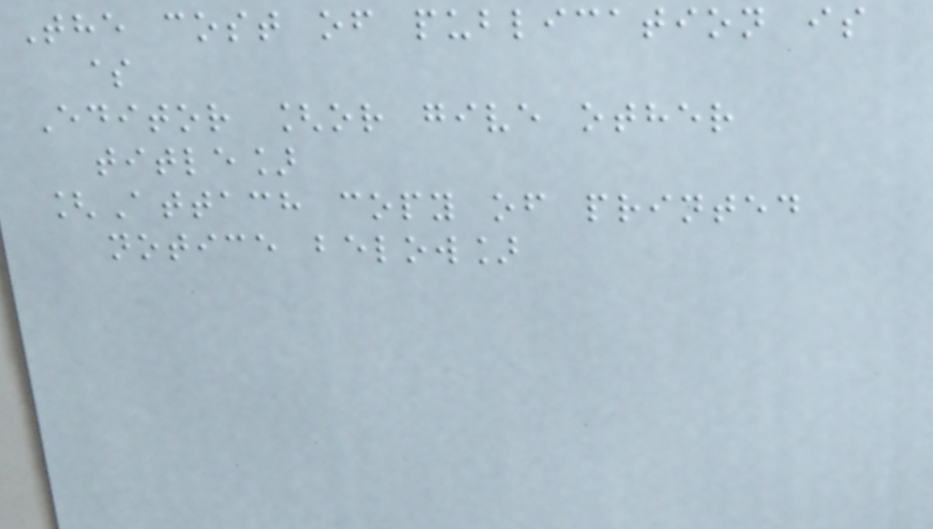The cost of publication is
$
Editor [or give other
title]
[Attach copy of printed
notice below]
